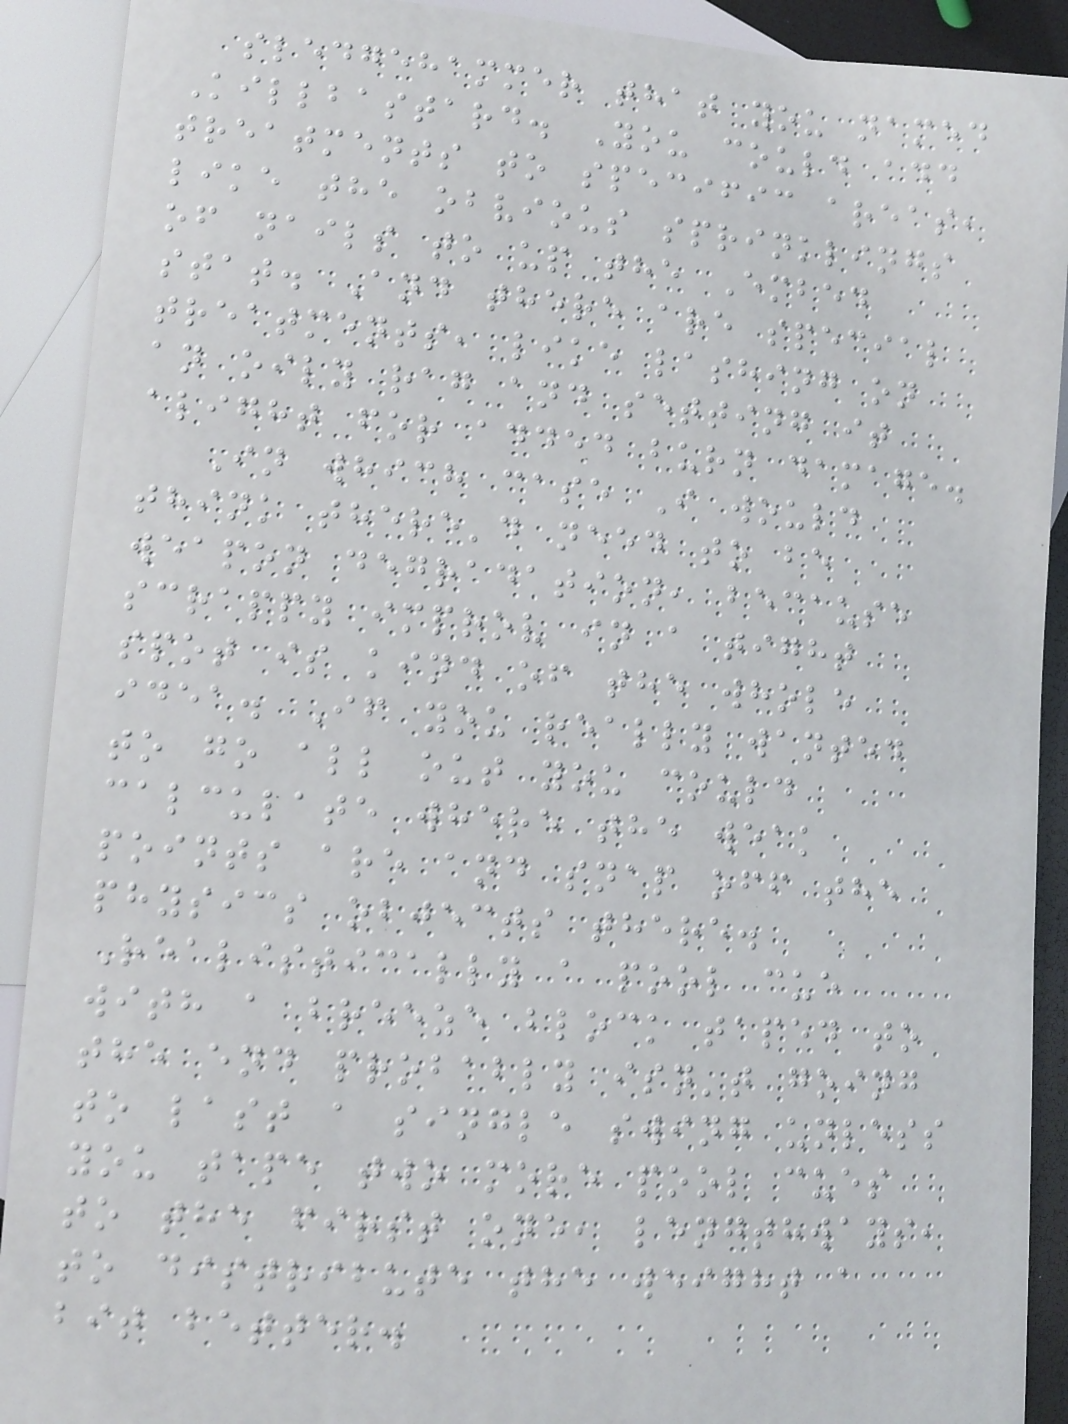sledgehammer that you named
Killbastard. You could add
treatments to specific areas,
like the obvious sprinklings
of nails to up the Embed
stat. And there are special
treatments, like lashing on
an oily rag and setting it
alight for added burn damage.
In which case I would
think there'd need to be
weapon degradation, because
scrappy improv in a tight
spot is kind of the whole
idea. If you really wanted
to go all out you could
calculate where the weak
points are and snap off the
physics objects there.
Realistically a pool cue
with a breeze block taped to
the end probably isn't going
to last a single swing unless
you tape two more pool cues
to the first one, lengthways,
to distribute the weight a
bit better.
